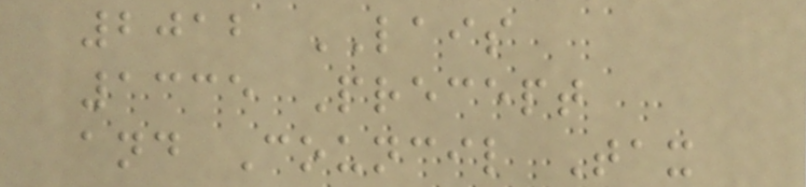2012 LAIS
1335 Precept
and Council Tax
